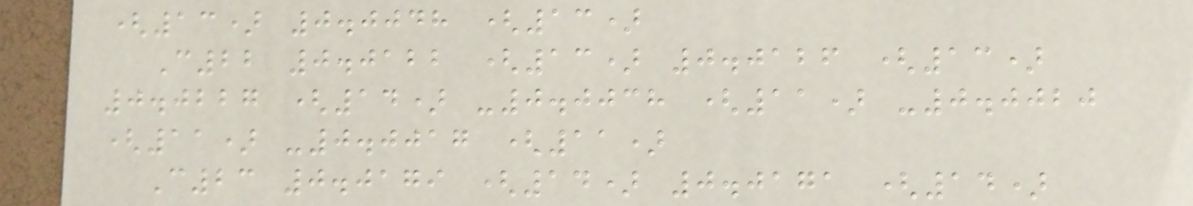(13) 0.0048 (13)
C22 0.0122 (13) 0.0126 (13)
0.0227 (14) -0.0038 (11) -0.0020
(11) -0.0017 (11)
C23 0.0179 (14) 0.0171 (14)
